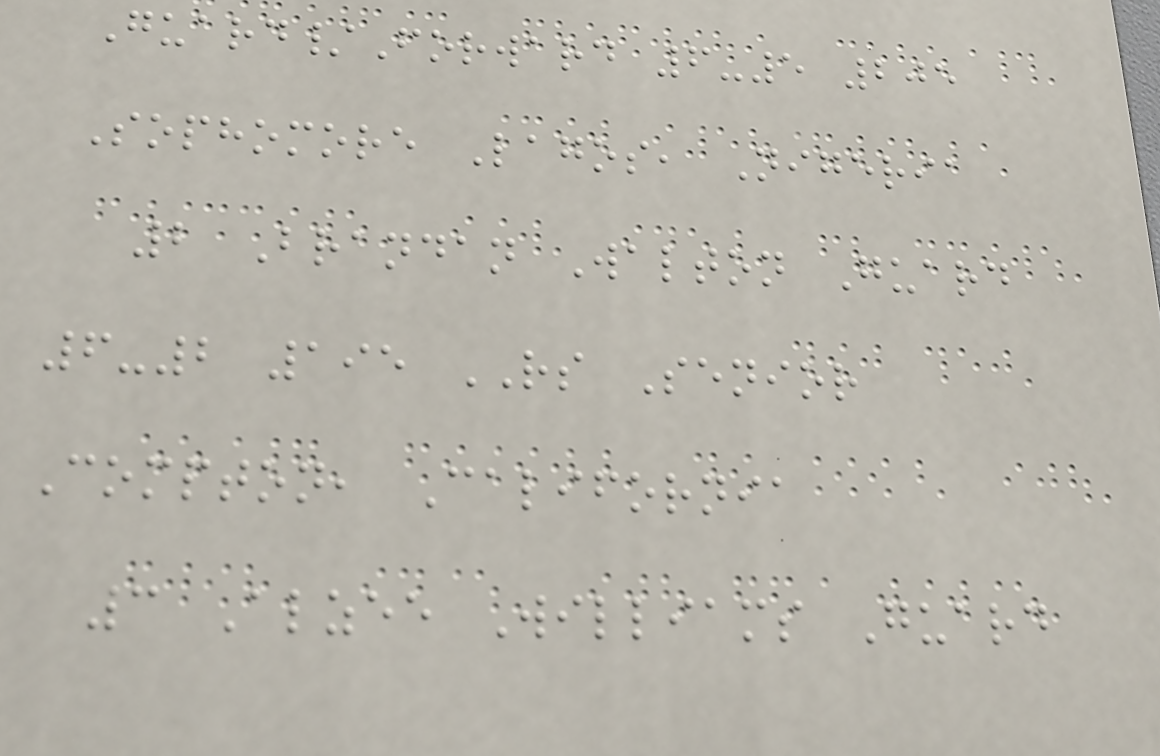Guard/Forward 6-5 205
Sophomore Lagos, Nigeria
2 Brandan Walton Guard
6-2 195 RS Senior
Compton, California
3 Alzee Williams Guard
